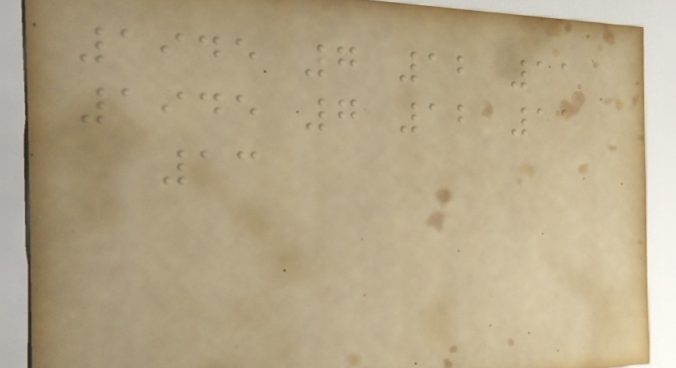1945 7 12 11
1945 7 12 11
13
